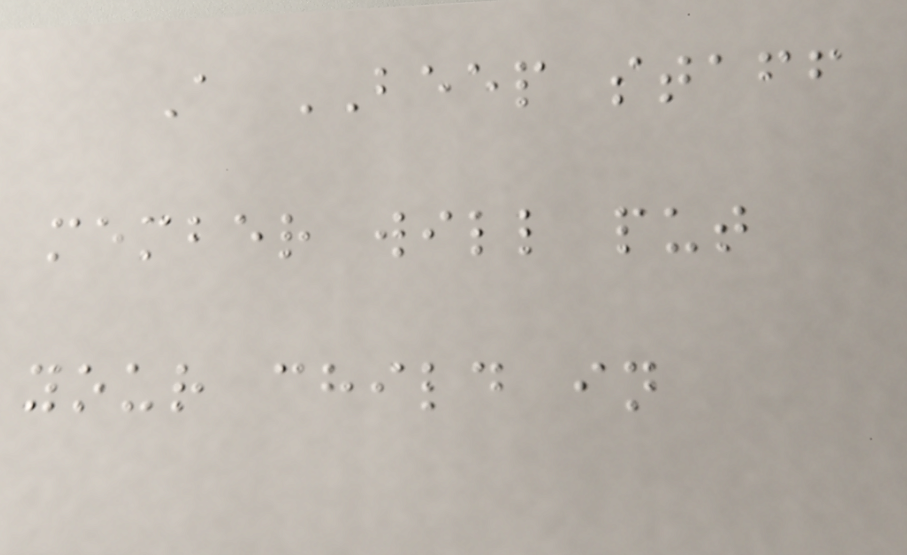A BEEP staff
member will put
your child in
